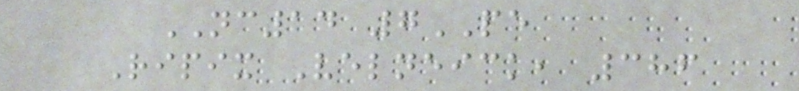NC14 7PE
Ripix Velneick, 386
